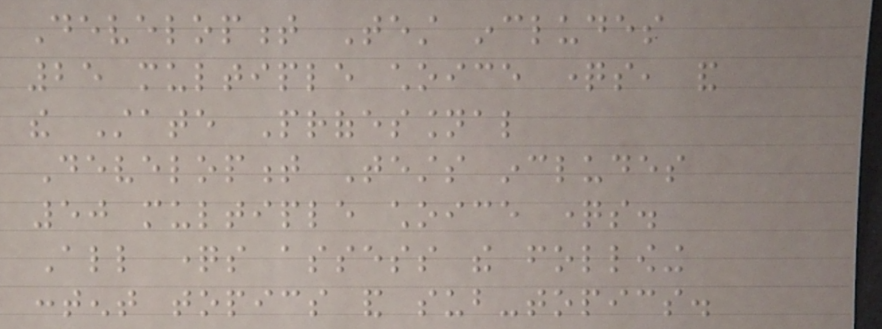Development Test includes
25 multiple choice questions, and
the State Professional
Development Tests includes
50 multiple choice questions.
All questions assess the following
content topics and sub-topics.
